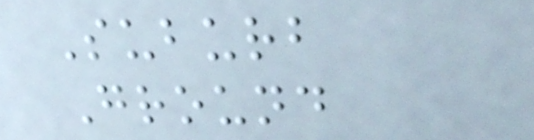Suburb
Ground
